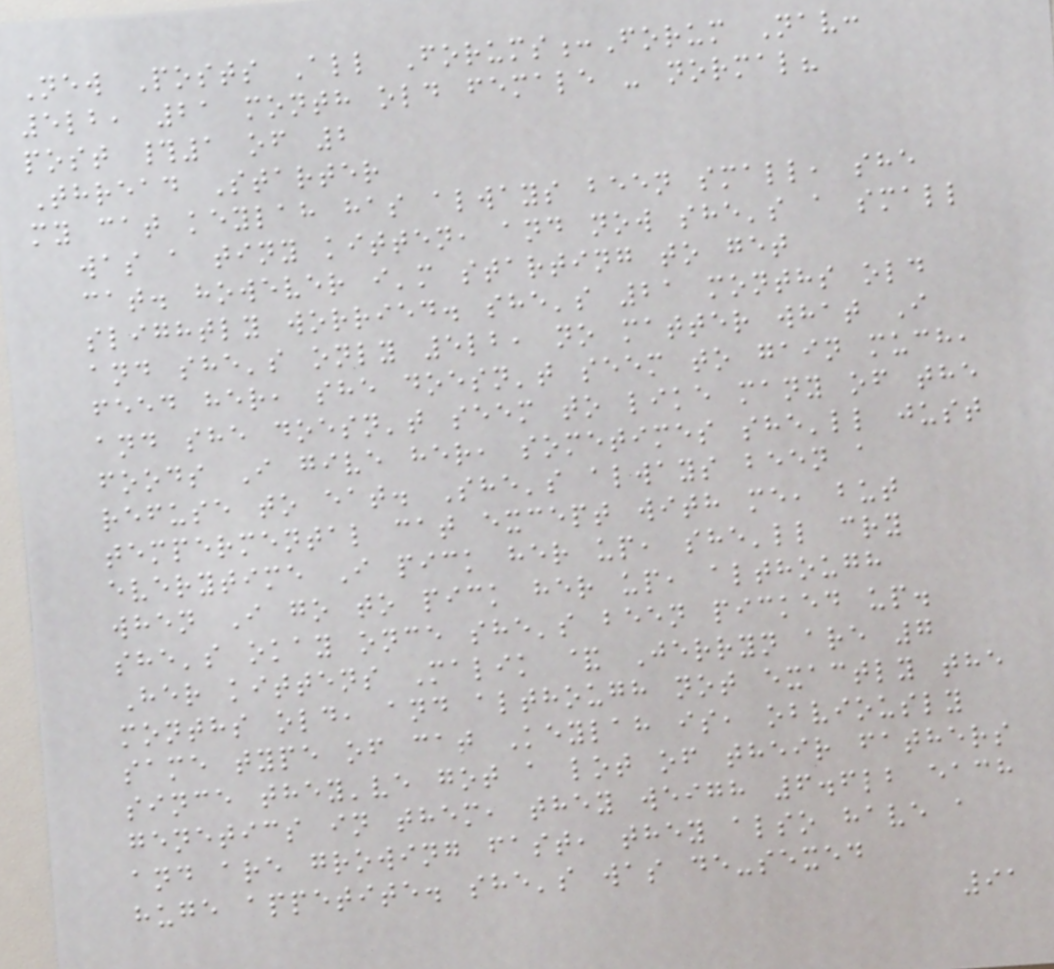New Posts All Forums:Forum Nav:
5lb, 21 month old female - normal?
post #1 of 2
Thread Starter
my cat keylah has always been small, she
was a tiny kitten, and now she's a small
cat. however i'm starting to get
slightly worried. she's 21 months old
and she's only 5lb, no matter what I
feed her, she doesn't seem to gain much,
and she doesn't seem to like many of the
foods I give her, sometimes she'll just
refuse to eat. She's always been a
tempermental cat except with me, but
everytime I pick her up, she'll cry
when I go to pick her up, although
she's okay once she's been picked up.
Her kittens Malik & Jerryn are 7
months old, and although not exactly the
same type of cat Keylah is, obviously
since they've got a lot of their fathers
genetics in them, they weigh 6.6lb each
and are growing fast, they also have a
huge appetite. she's was de-sexed
91
